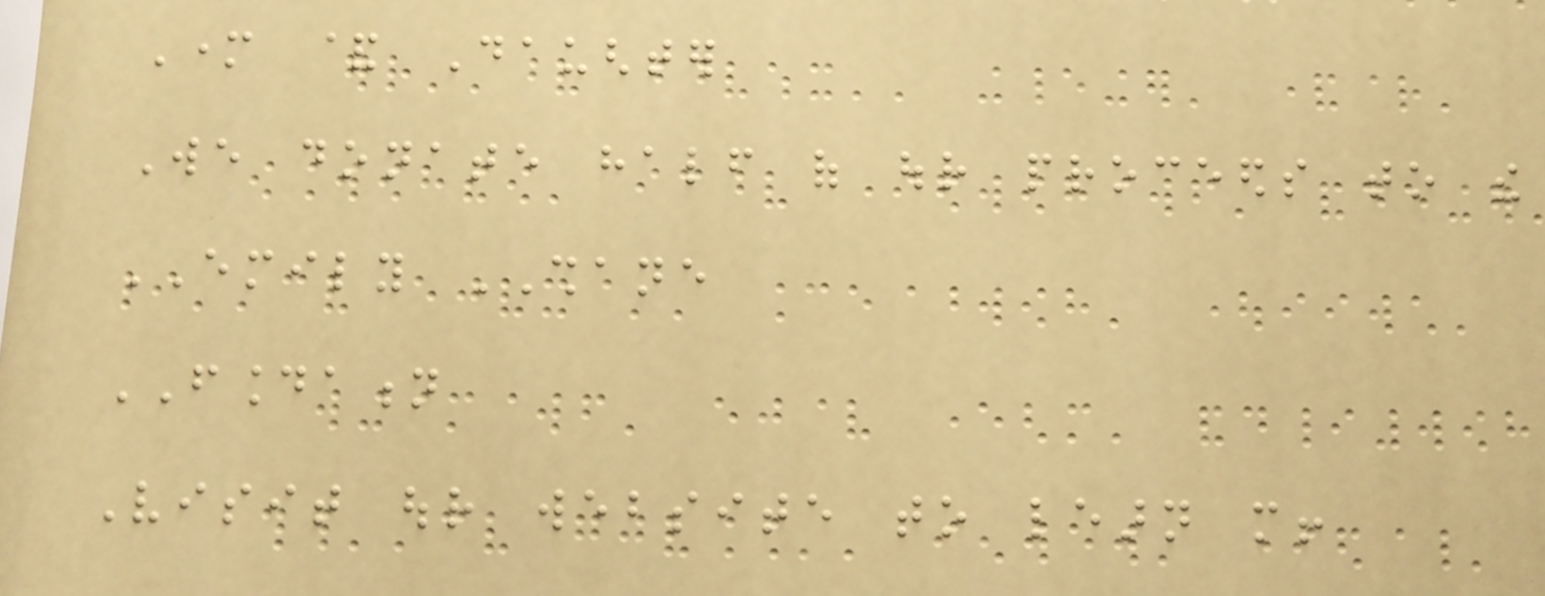Mother & Daughter
We donate half of our proceeds to the
EMILY SHANE
FOUNDATION
Visit our website to learn more!
